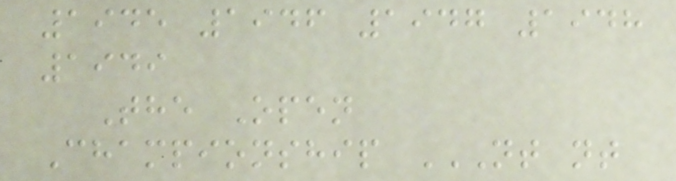1945 1946 1947 1948
1949
The Open
Championship NT NT
